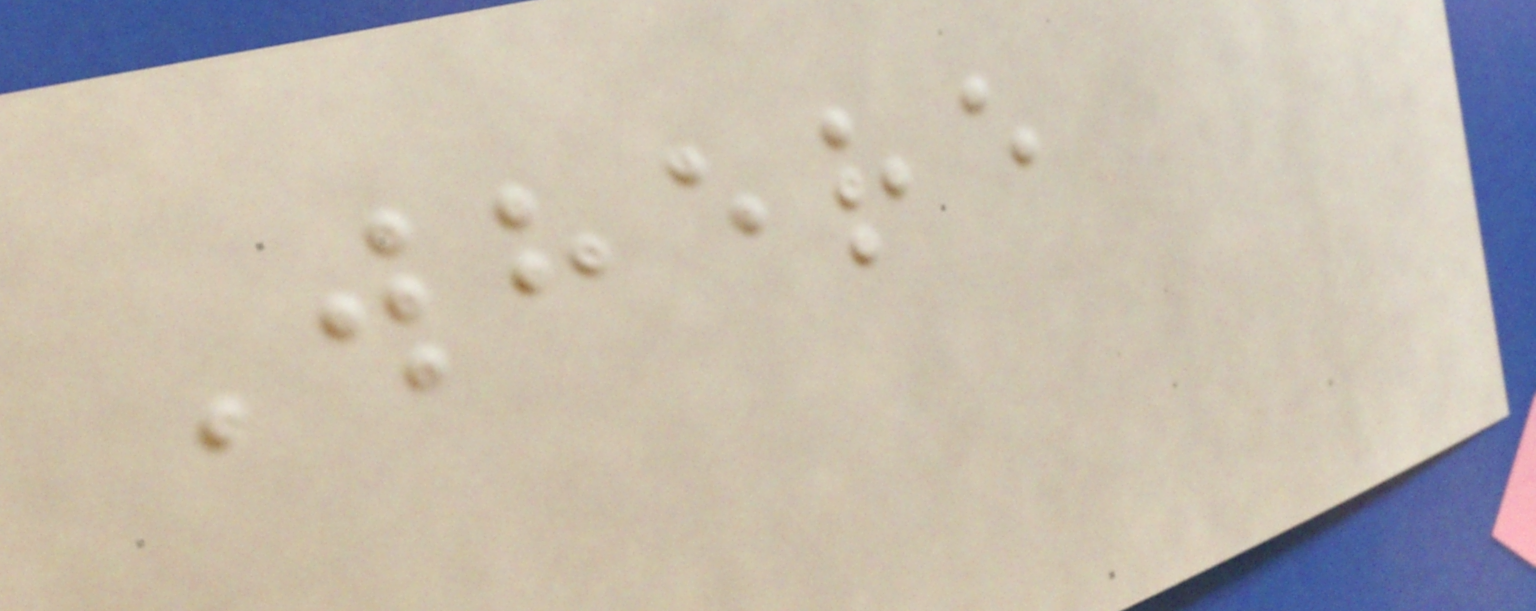Where
